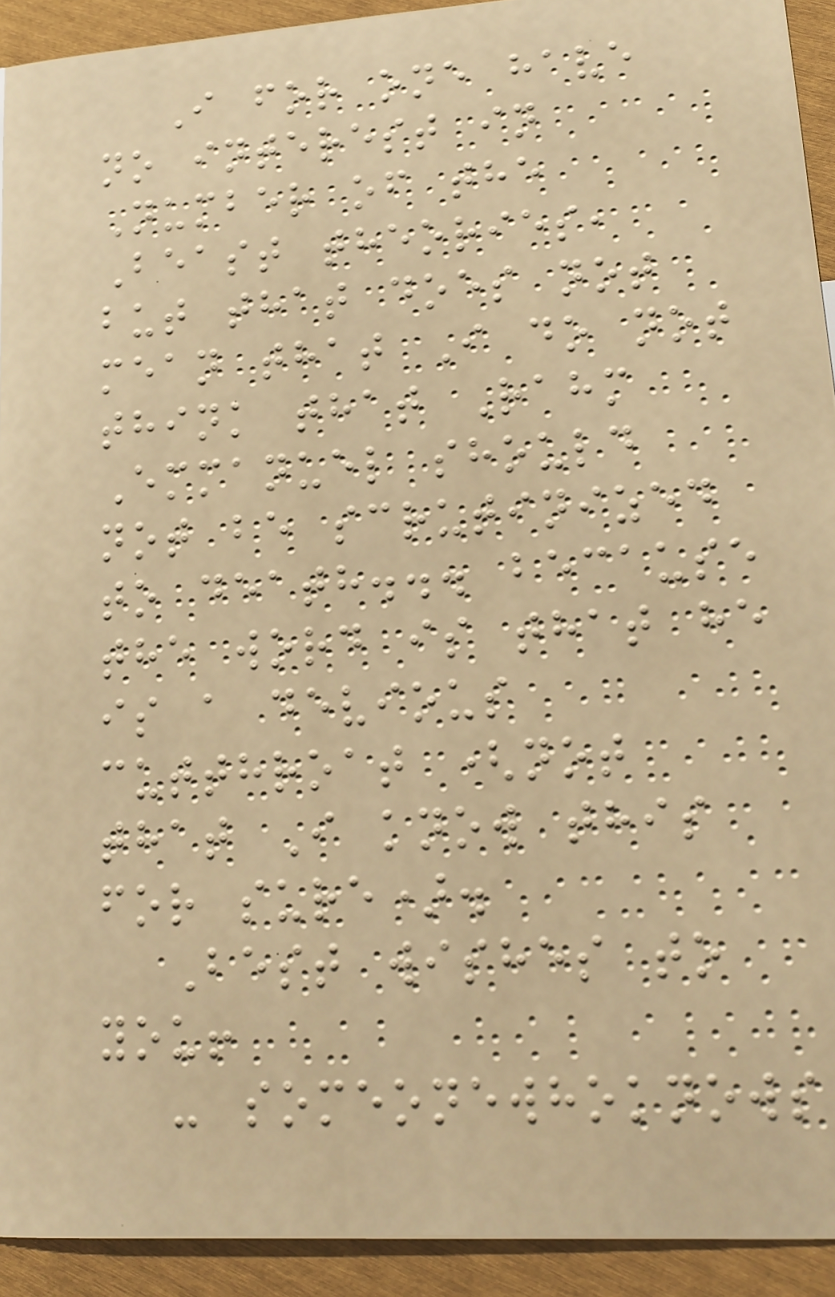I for one have
no interest in
Number of the
Beast theories,
but that does not
mean that I do not
think that Rahm
Emmanuel should
not be scrutinized
to death... because
the word is that he
is a devious
cutthroat (not
that I know this
for sure).
Best wishes to
you!
- someonewhoknows
